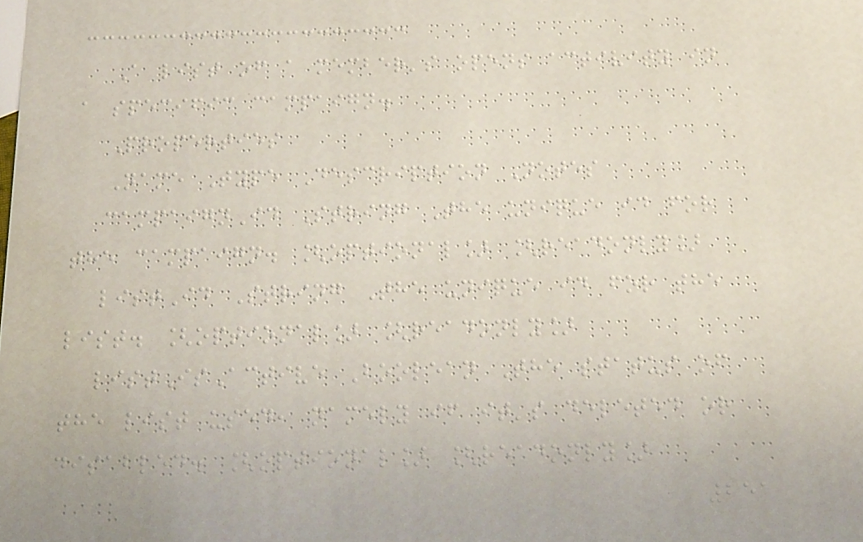A list of a member's opens activity in
a specific campaign.
Properties
Name Type Description Notes
campaignId String The unique id for
the campaign. [optional] [readonly]
listId String The unique id for the
list. [optional] [readonly]
listIsActive Boolean The status of
the list used, namely if it's deleted or
disabled. [optional] [readonly]
251
